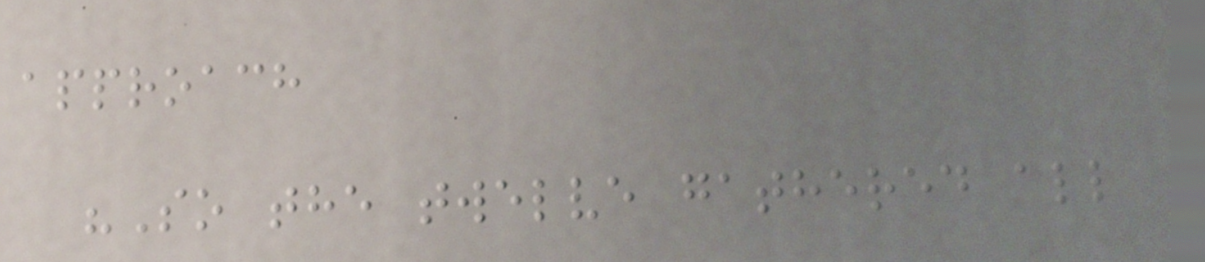approach
"So the twelve gathered all
